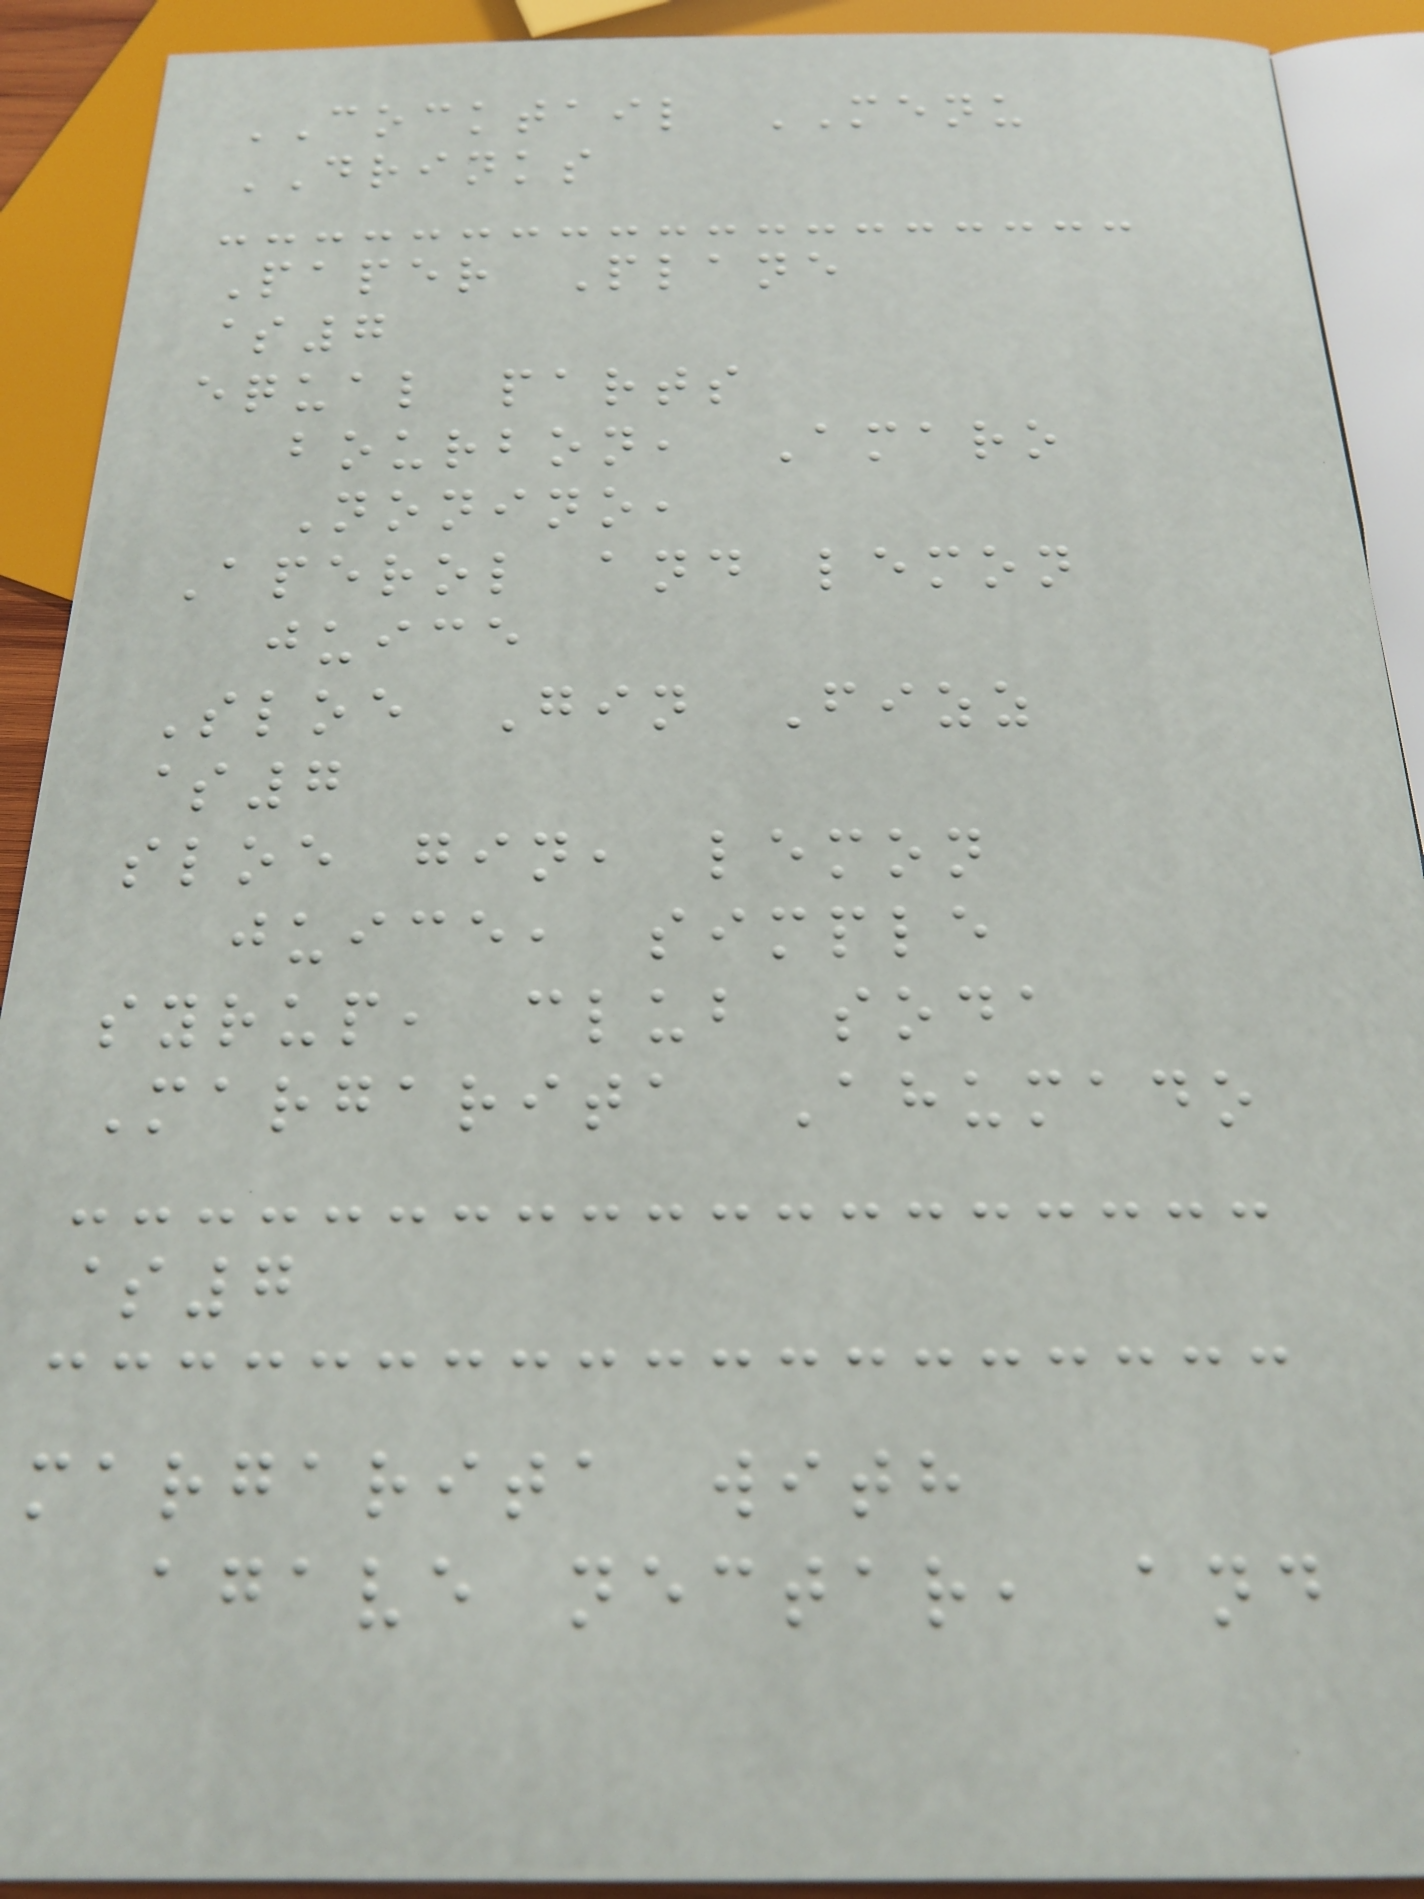COCKTAIL MENU
DRINKS
Paper Plane
$7
equal parts
bourbon, Amaro
Nonino,
Aperol and lemon
juice
Sloe Gin Fizz
$7
sloe gin, lemon
juice, simple
syrup, club soda
Margarita Ahumado
$7
margarita with
agave nectar, and
